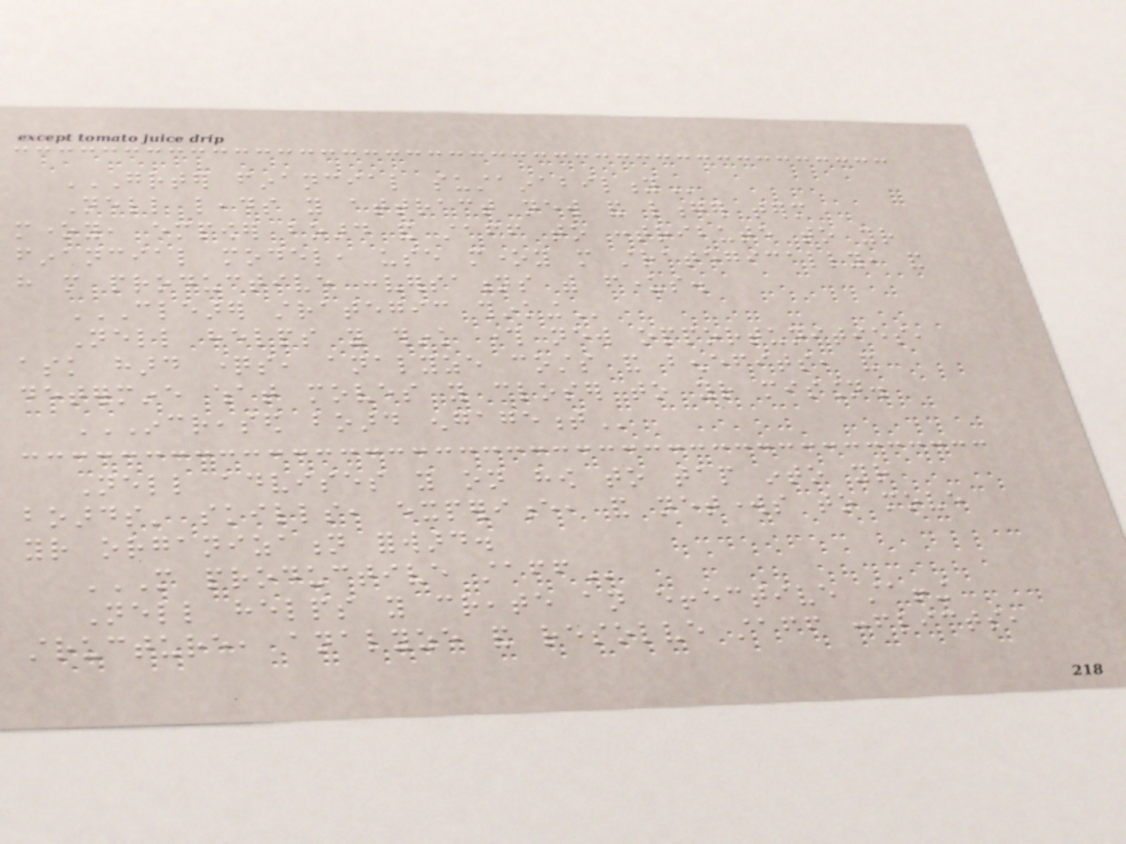GREATER FINANCIAL SUSTAINABILITY
Nell leads you attract new and longer term
money, empower board and staff to contribute to your
financial model, use money more strategically, and
have more productive conversations with funders.
CLEARER STRATEGIC THINKING
Nell helps you think through new opportunities,
ask hard questions, analyze costs and benefits, and
determine what moves you closer to your mission.
INCREASED BOARD ENGAGEMENT
Nell advises you on how to tap into your
boards' skills, experience, and networks to move
your organization forward.
MORE PRODUCTIVE STAFF
Nell helps you create an effective staffing
structure, analyze and resolve staff conflicts,
